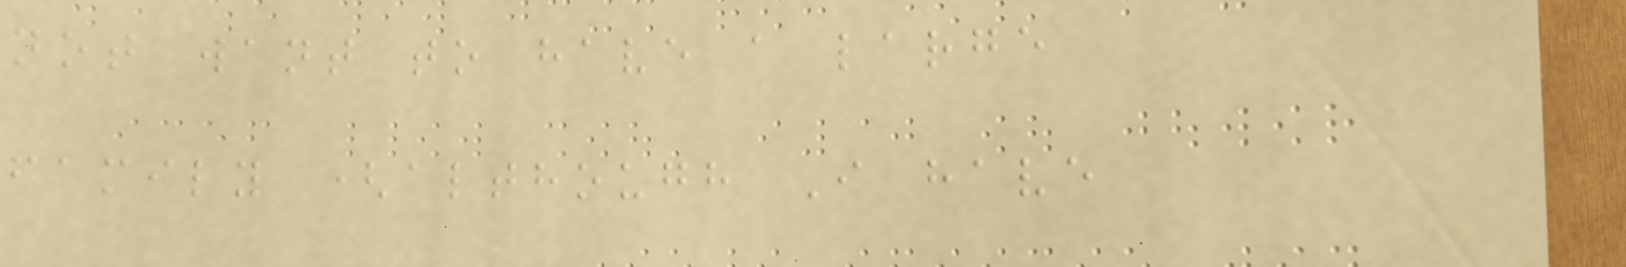not want to have a large
family (although I have
